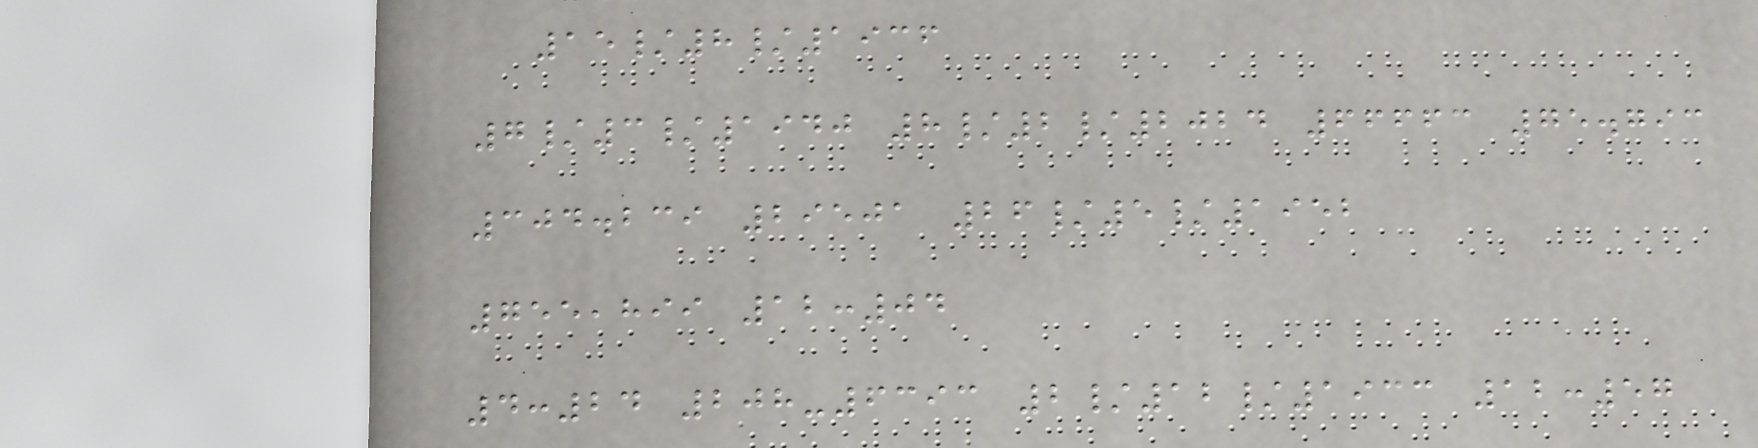15/8/1936
7/3/1940 8/2/2024 66663 75.793
304.239 29501 26/5/1952
755,899 12:04
4:24 208-6393 2/12/1933 12:57
